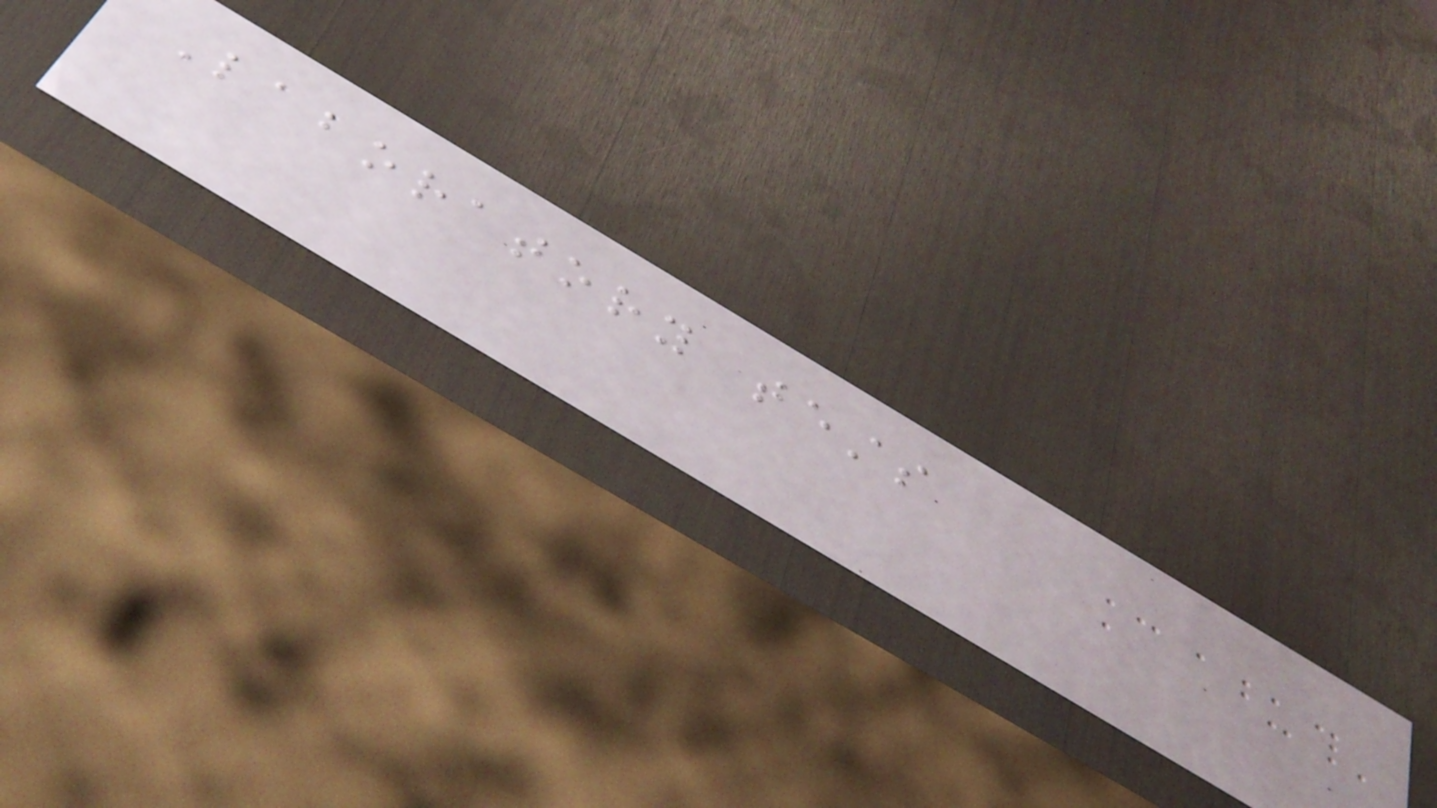Laboratory tests
